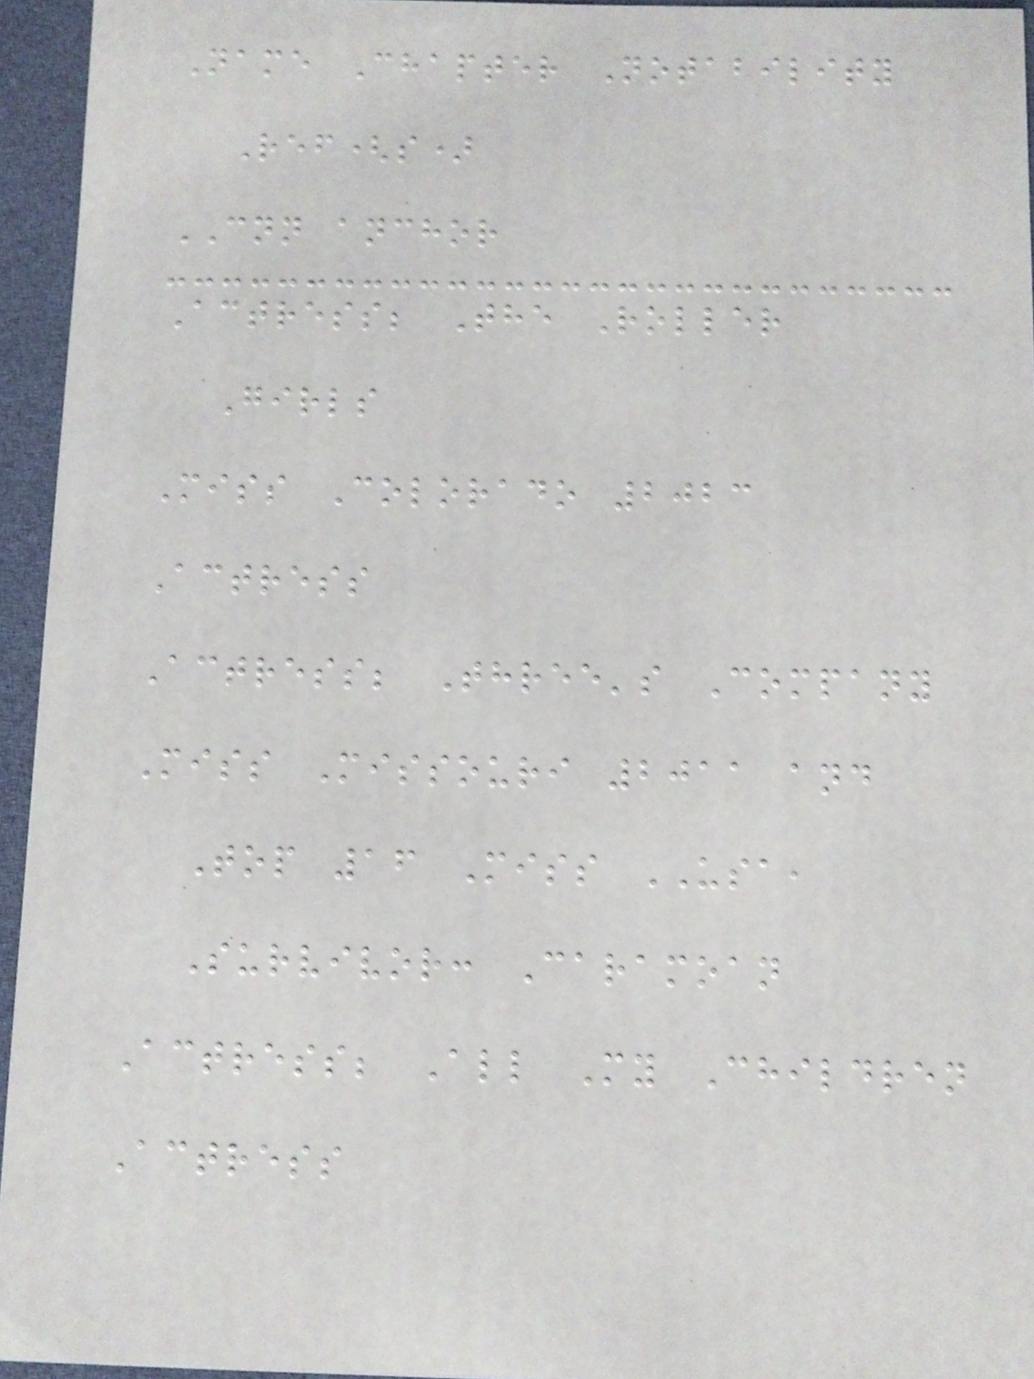Name Chapter Notability
Ref(s)
CNN anchor
Actress; The Roller
Girls
Miss Colorado 2023
Actress
Actress; Three's Company
Miss Missouri 2011 and
Top 16 Miss USA,
Survivor: Caramoan
Actress; All My Children
Actress
